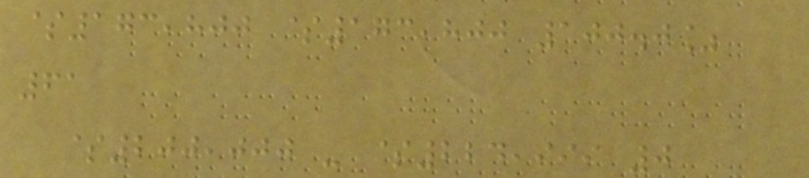$173,800 $173,800 100.0%
61
$200,000 - $224,999 0
